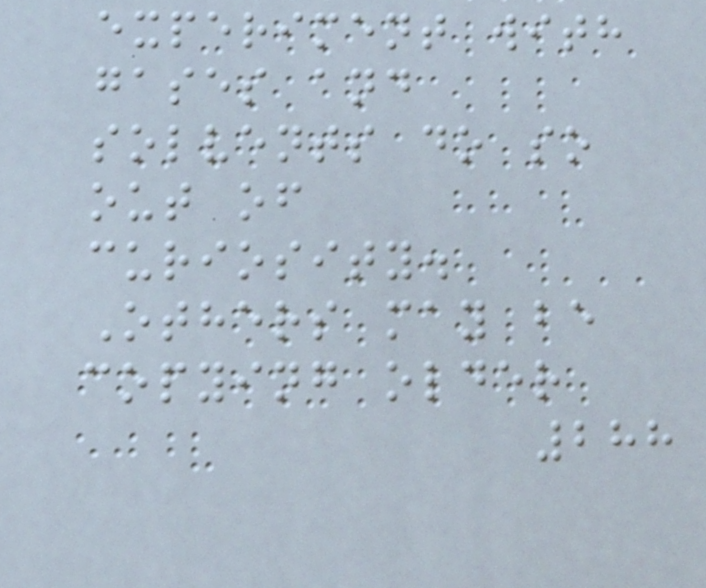experiment with
gases and
solvents do so
out of
curiosity.
Others may be
copying older
288
